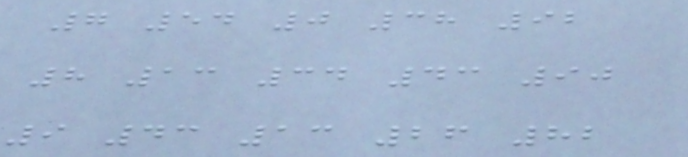7 54 0 38 92
8 13 34 43 90
9 43 13 26 82
